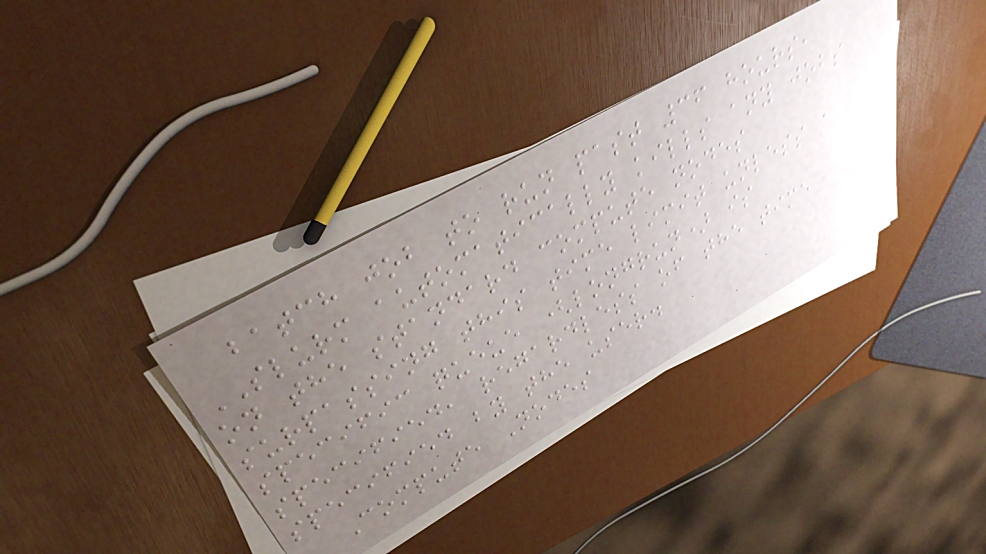batch job to run past 36 hours,
SLURM automatically kills any jobs
on the standard compute nodes
surpassing this time limit unless a
specific queue (longrun) is
specified, regardless of the time
specified by the user.
Compute Nodes
